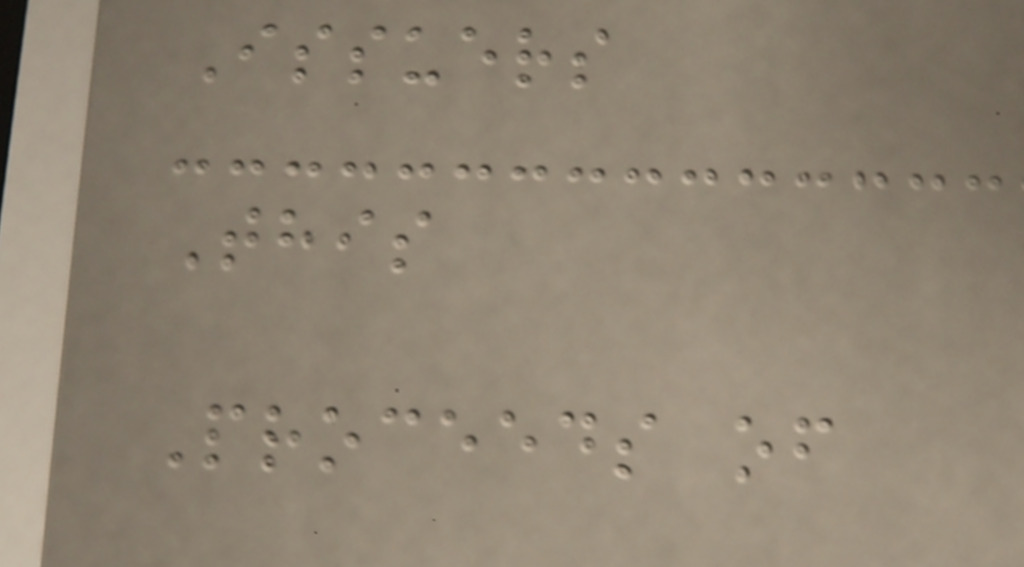Issuers
This
Proceeds of
